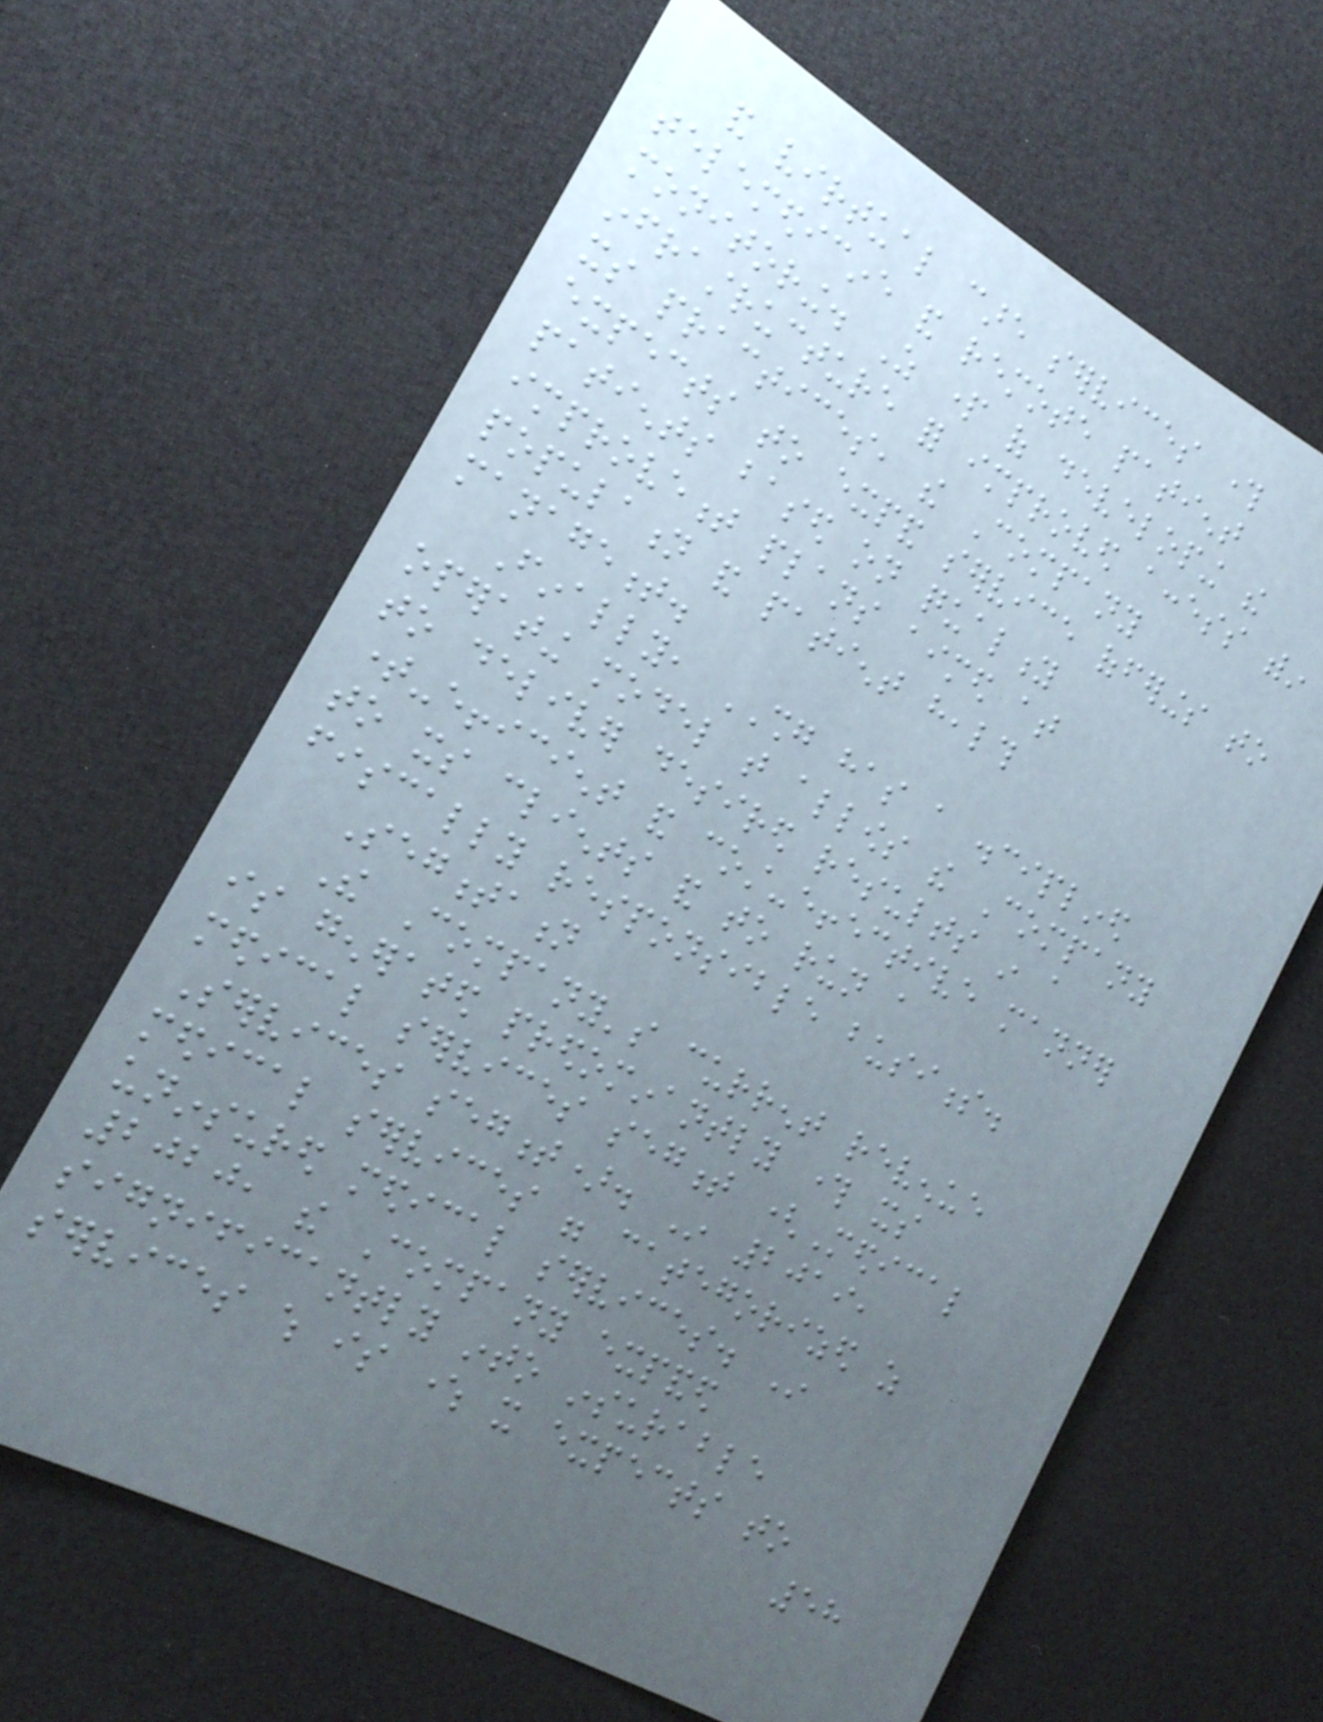and virtual care services through
telemedicine and remote patient
monitoring. As part of developing the
infrastructure for improved access within
its practices, the Company
expects to expand service offerings to
patients based on quality
improvement plans aimed at
population and patient health
management.
Finally, SHG has a disciplined
operating model that allows the Company
to deliver desired results in a
time-efficient and cost-effective manner
to its clients and to run a
fiscally responsible business.
Segmentation
The Company's current revenue
is generated predominantly through its
medical services segment (Medical
Services segment). In 2019,
medical services were categorized as
uninsured medical services. In
2020, the Company expanded
significantly into insurable
services which is where it expects to
58
